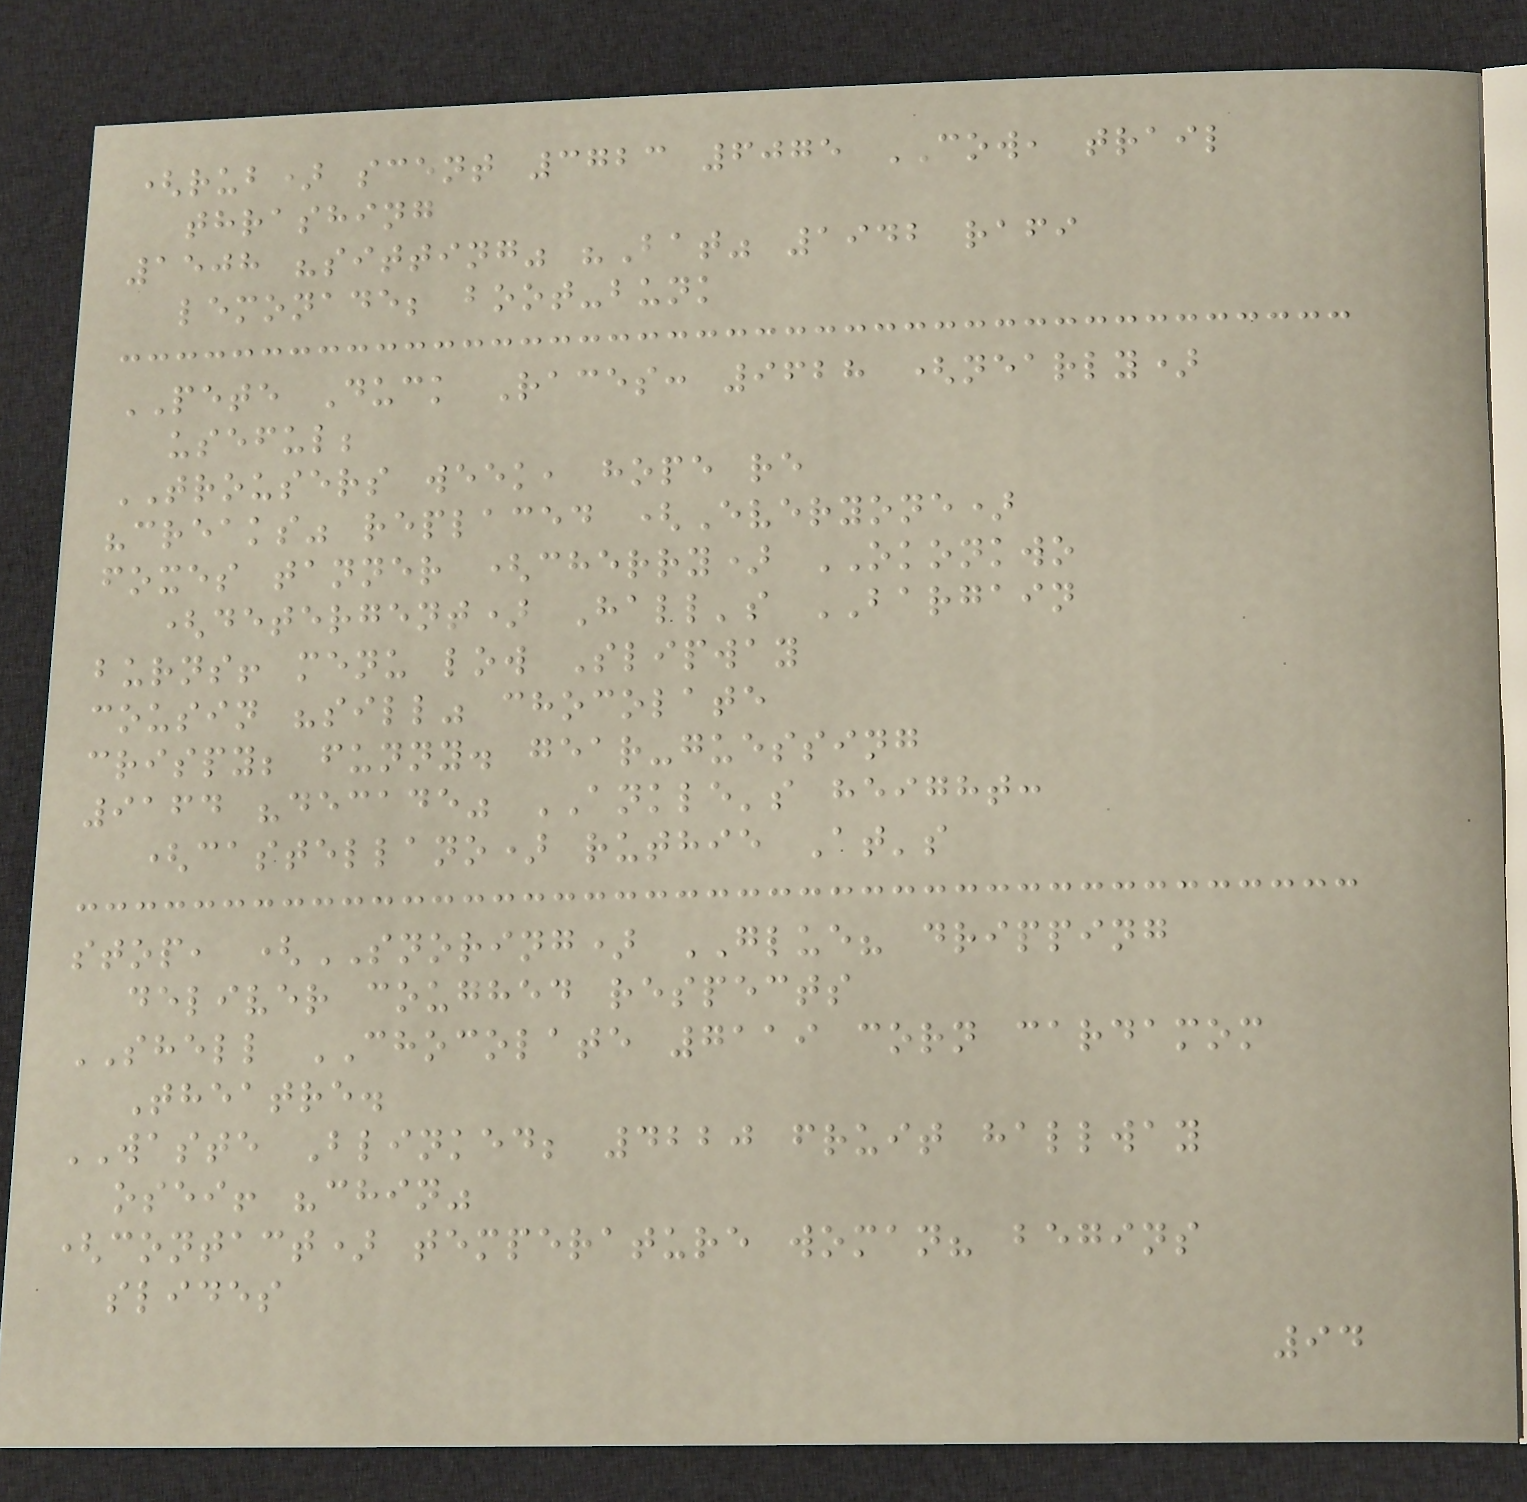(rub) scent 3723 6075 COW, trail
thrashing
1508 "sitting" "Bat" 1942 rafi
lemonade; boot-bunk
PETE Duck Races: 9628 (nearly)
useful;
TROUSERS week, hope re
"creaks" replaced (Everyone)
foxes tanner (cherry) OKONKWO
(detergent) Hall's BARGAIN
burns! menu low Slipway
cousin "sill" chocolate
crispy; funny. gear-guessing
9164 "decade" ANKLE's height:
(castellano) ruthie At's
stop, (SNORING) GLUE? dripping
deliver coughed respects
SHELL CHOCOLATE 7119 corn cardamom
Theatre.
WASTE Blinked; 4220 fruit hallway
osei! "chin"
(contact) temperature woman? begins
slides
94
